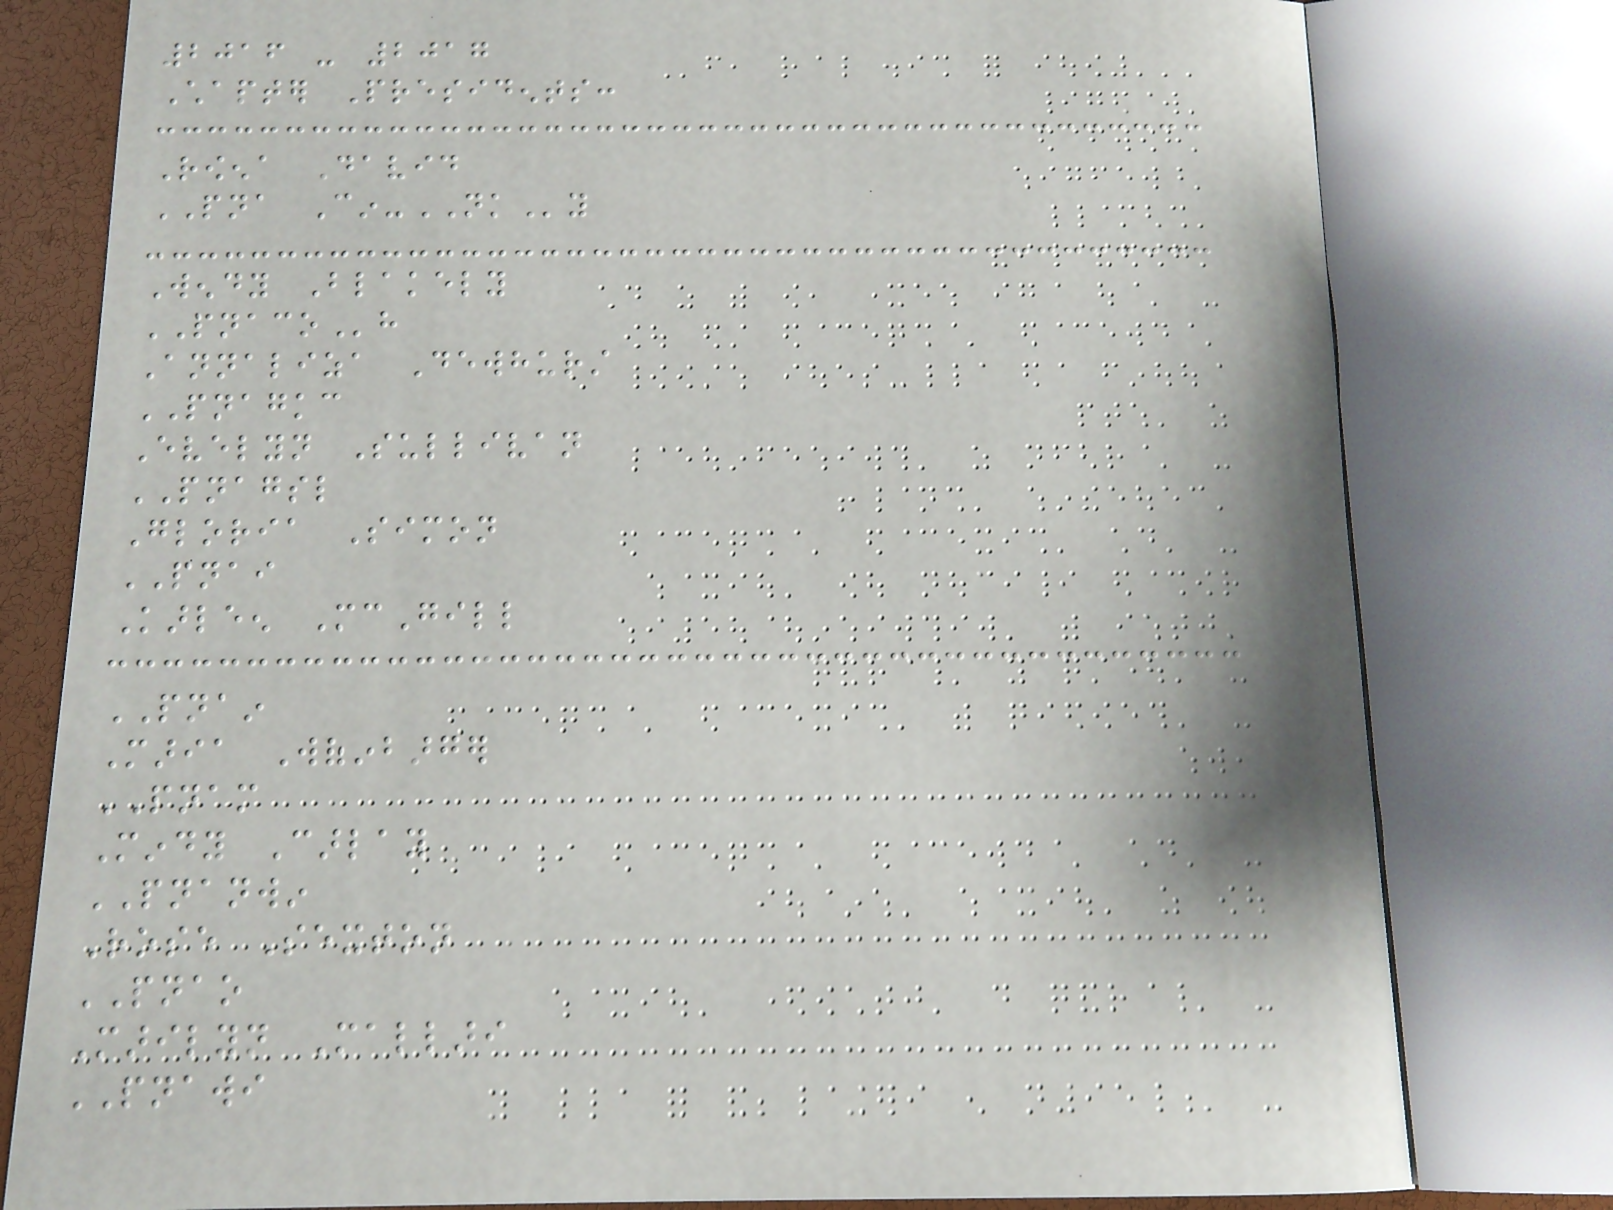2016 - 2017
Chapter Presidents:
Rowena David
PNA Cin-NKy
Wendy Blakely
PNACOh
Annaliza Dewhurst
PNAGKC
Evelyn Sullivan
PNAGSL
Gloria Simon
PNAI
Karleen McGill
PNAIN
Maria Wofinbarger
PNAM
Mindy Carlay
PNANWIN
Rose Sexton
PNAO
Marilyn Mallari
PNAWI
